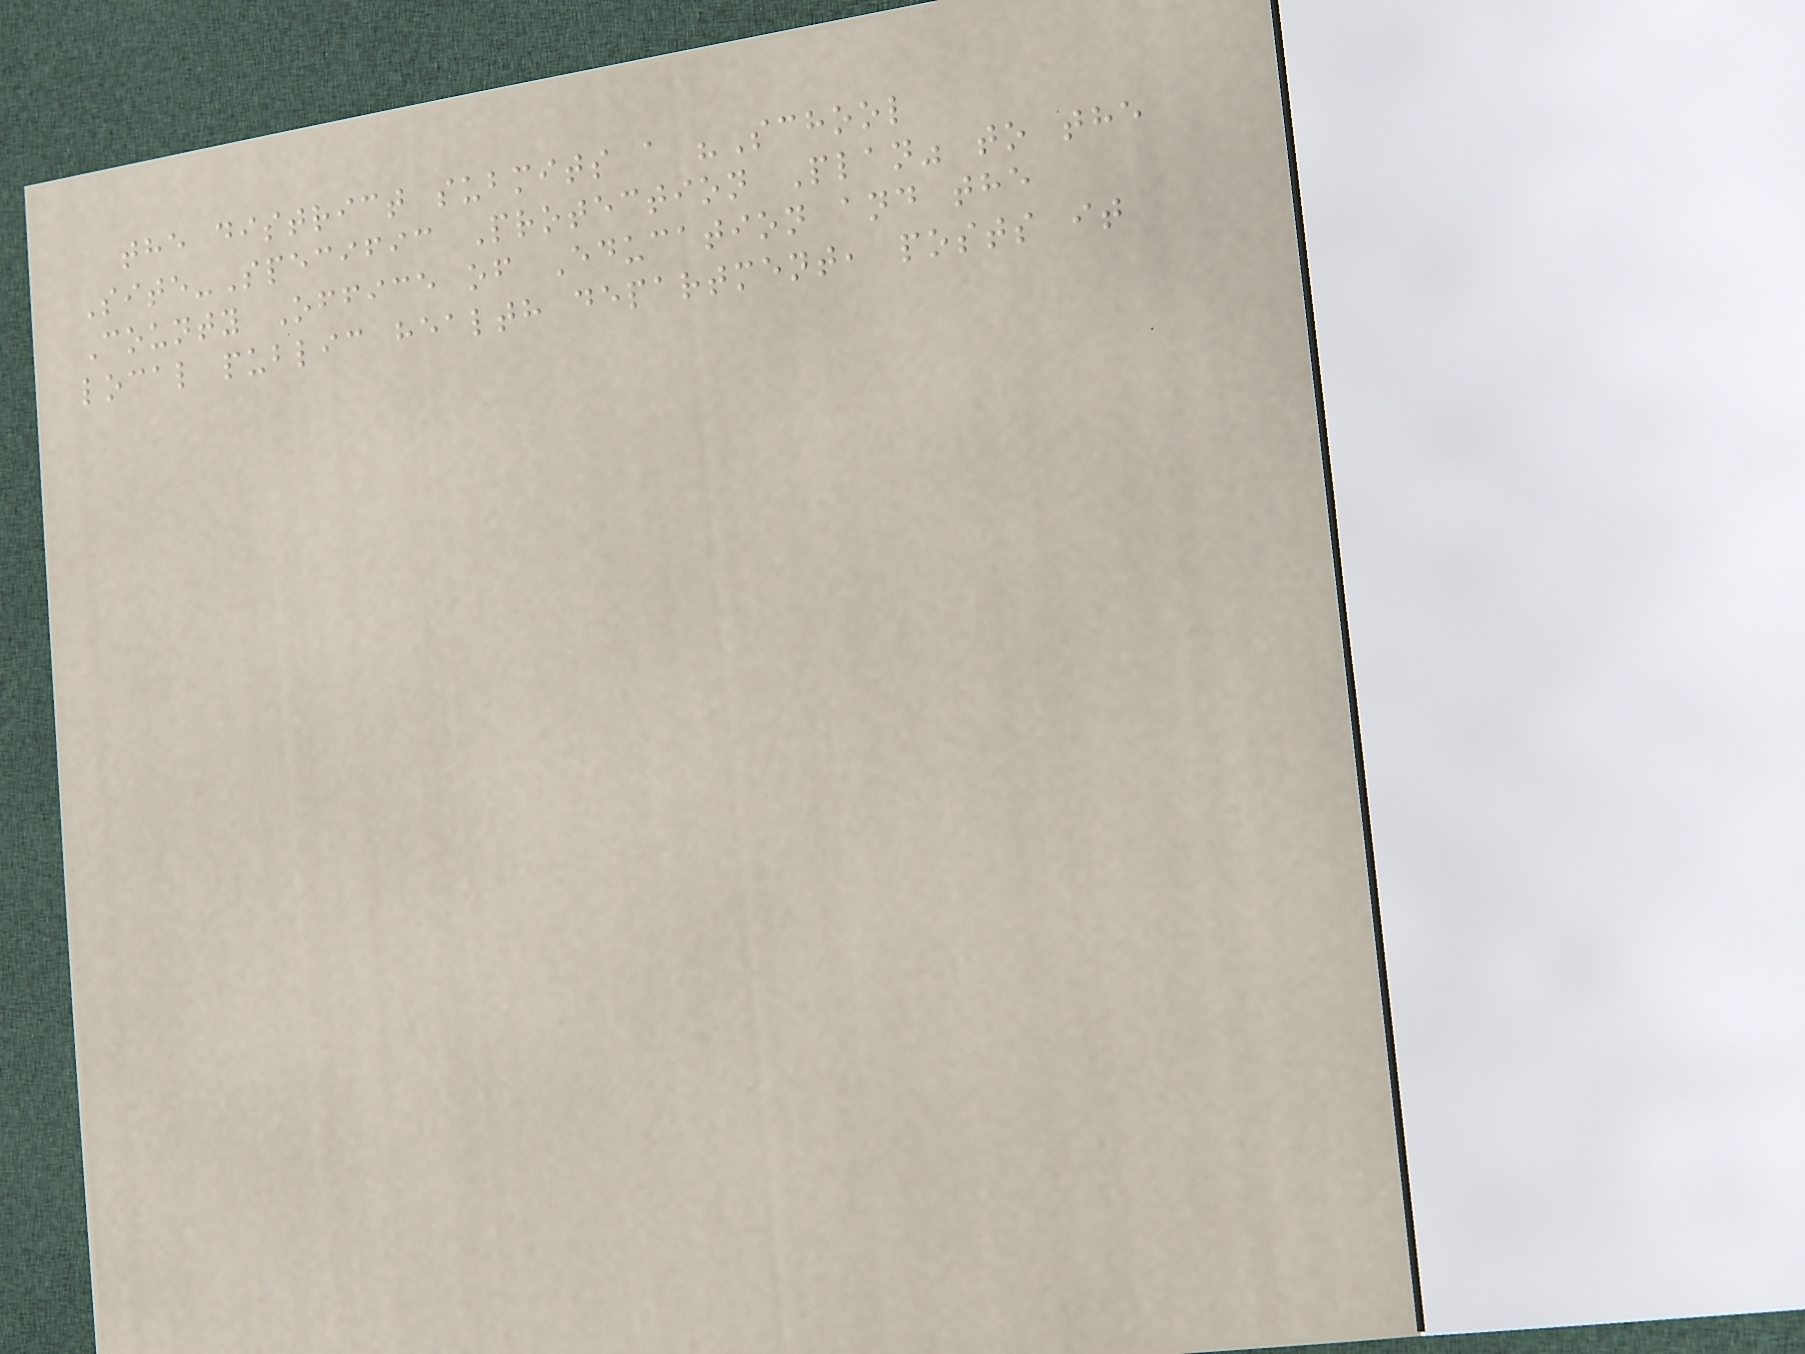the district submits a "School
Site-Specific Protection Plan" to the
County Office of Education and the
local public health department, posts it
